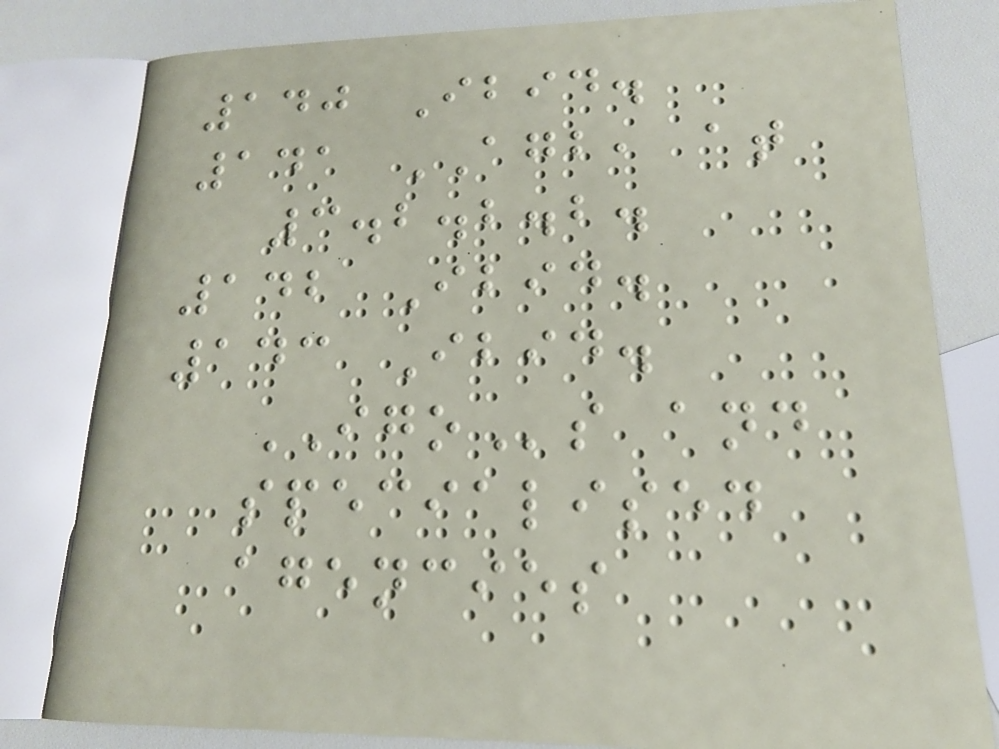140 Ibid.
141 AGB, at
3.2.2.2.
142 Ibid.
143 Ibid.
IGOs and
specialised
agencies
